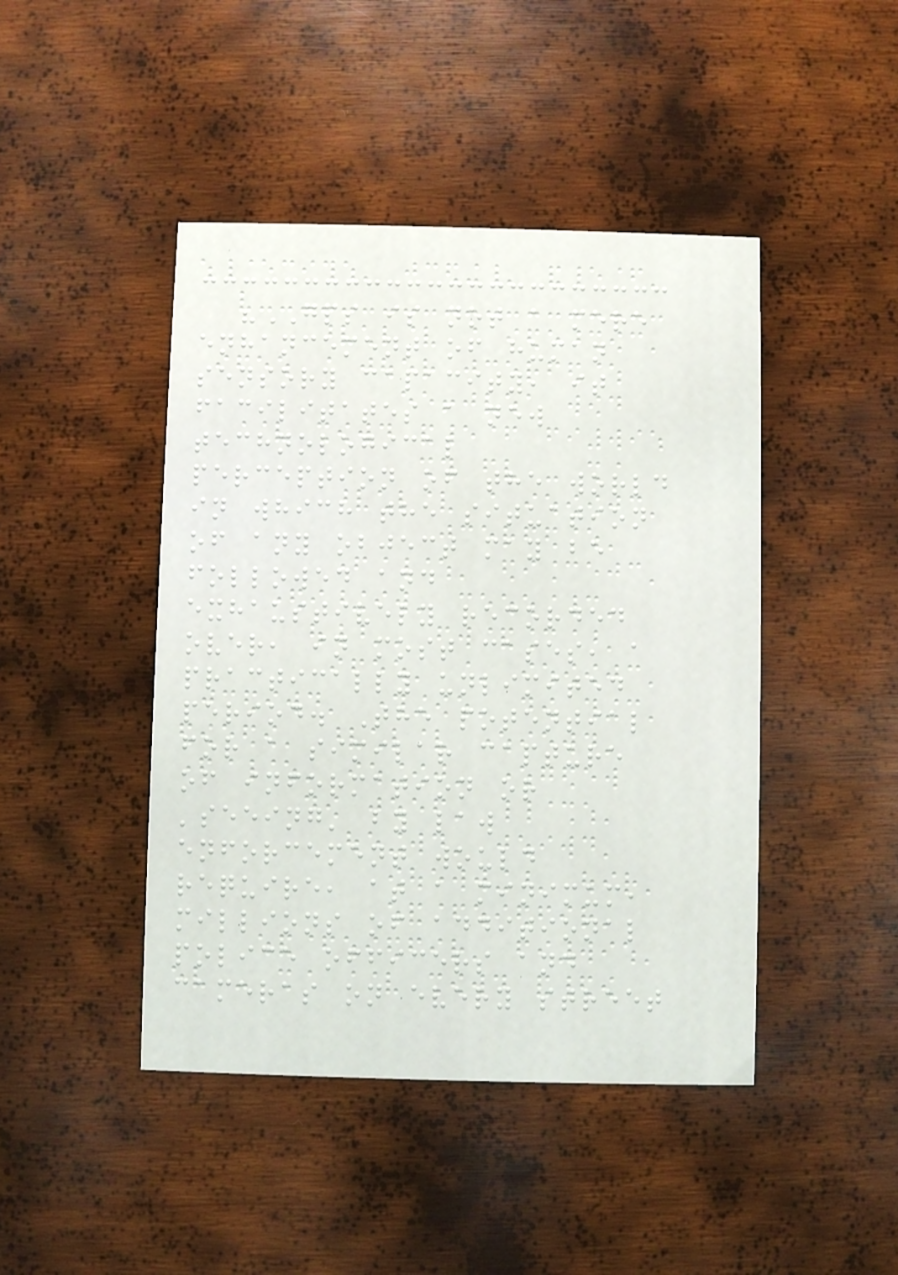"GPS is not a mere
enhancement of human
sensory capacity, it
facilitates a new
technological
perception of the world
in which the situation
of any object may be
followed and
exhaustively recorded
over, in most cases, a
practically unlimited
period. The potential
for a similar capture
of information or
'seeing' by law
enforcement would
require, at a minimum,
millions of additional
police officers and
cameras on every street
